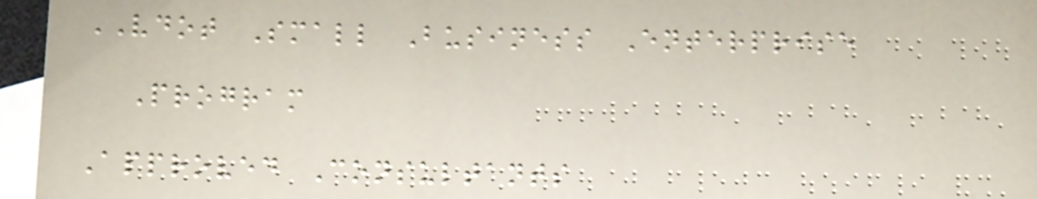VDOT Small Business Enterprise
Program
Approved Consultants
